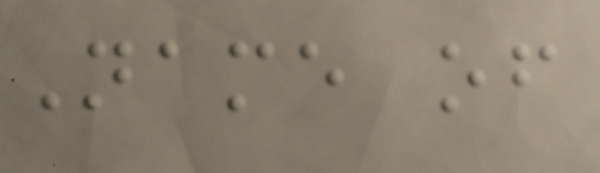Name of
